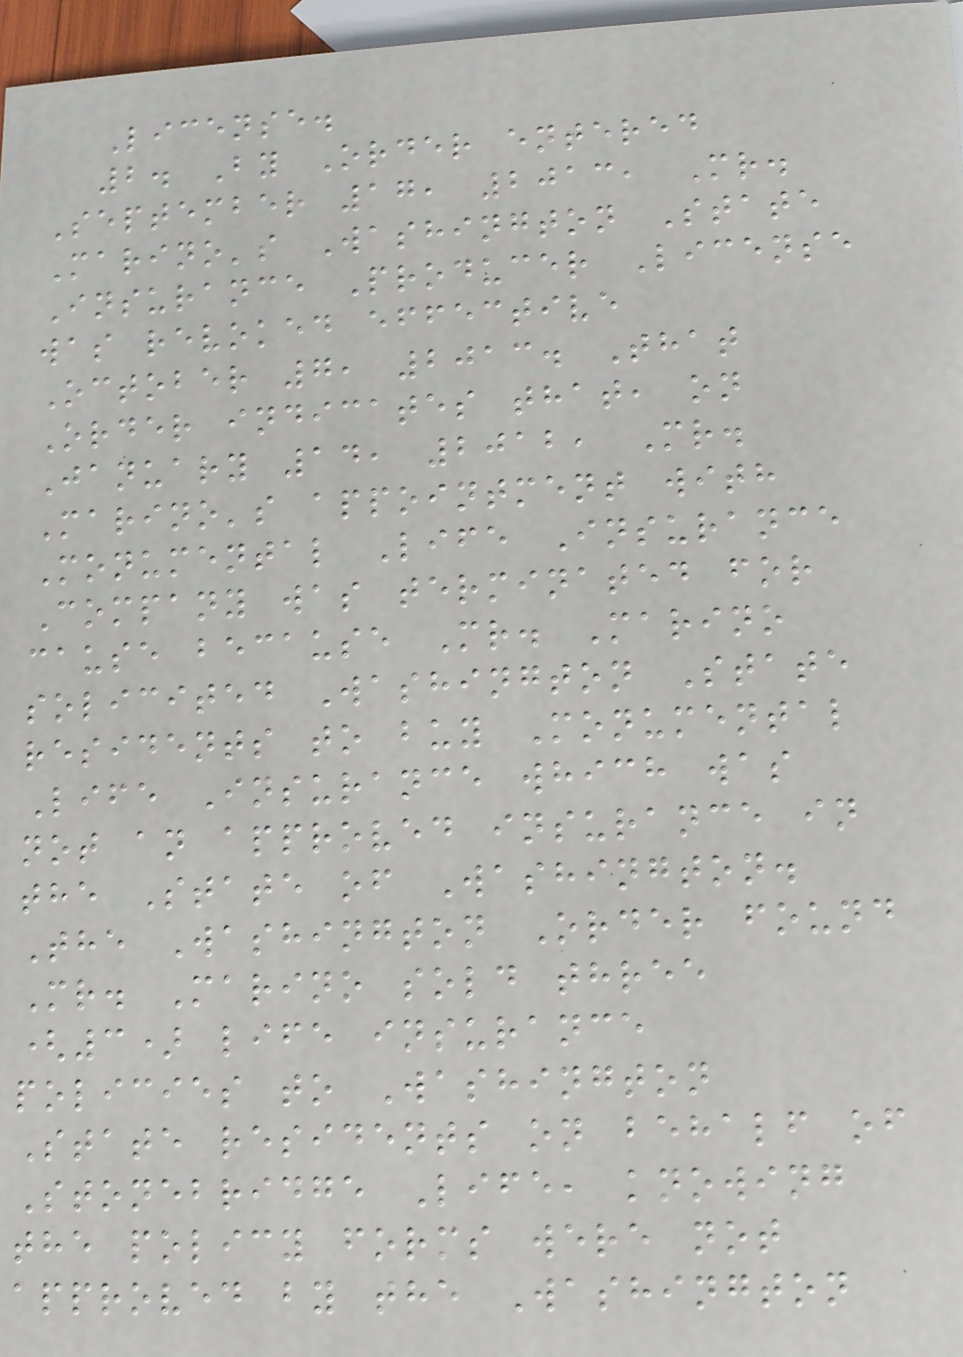License.
2. By Order entered
September 17, 2013, Mr.
Marino's Washington State
Insurance Producer License
was revoked effective
October 7, 2013. That
Order indicates that, on
January 14, 2012, Mr.
Marino's appointment with
Monumental Life Insurance
Company was terminated for
cause because Mr. Marino
solicited Washington State
residents to buy Monumental
Life Insurance which was
not an approved insurance in
the State of Washington.
The Washington Order found
Mr. Marino sold three
(3) life insurance
policies to Washington
State residents on behalf of
Stonebridge Life, knowing
the policy forms were not
approved by the Washington
